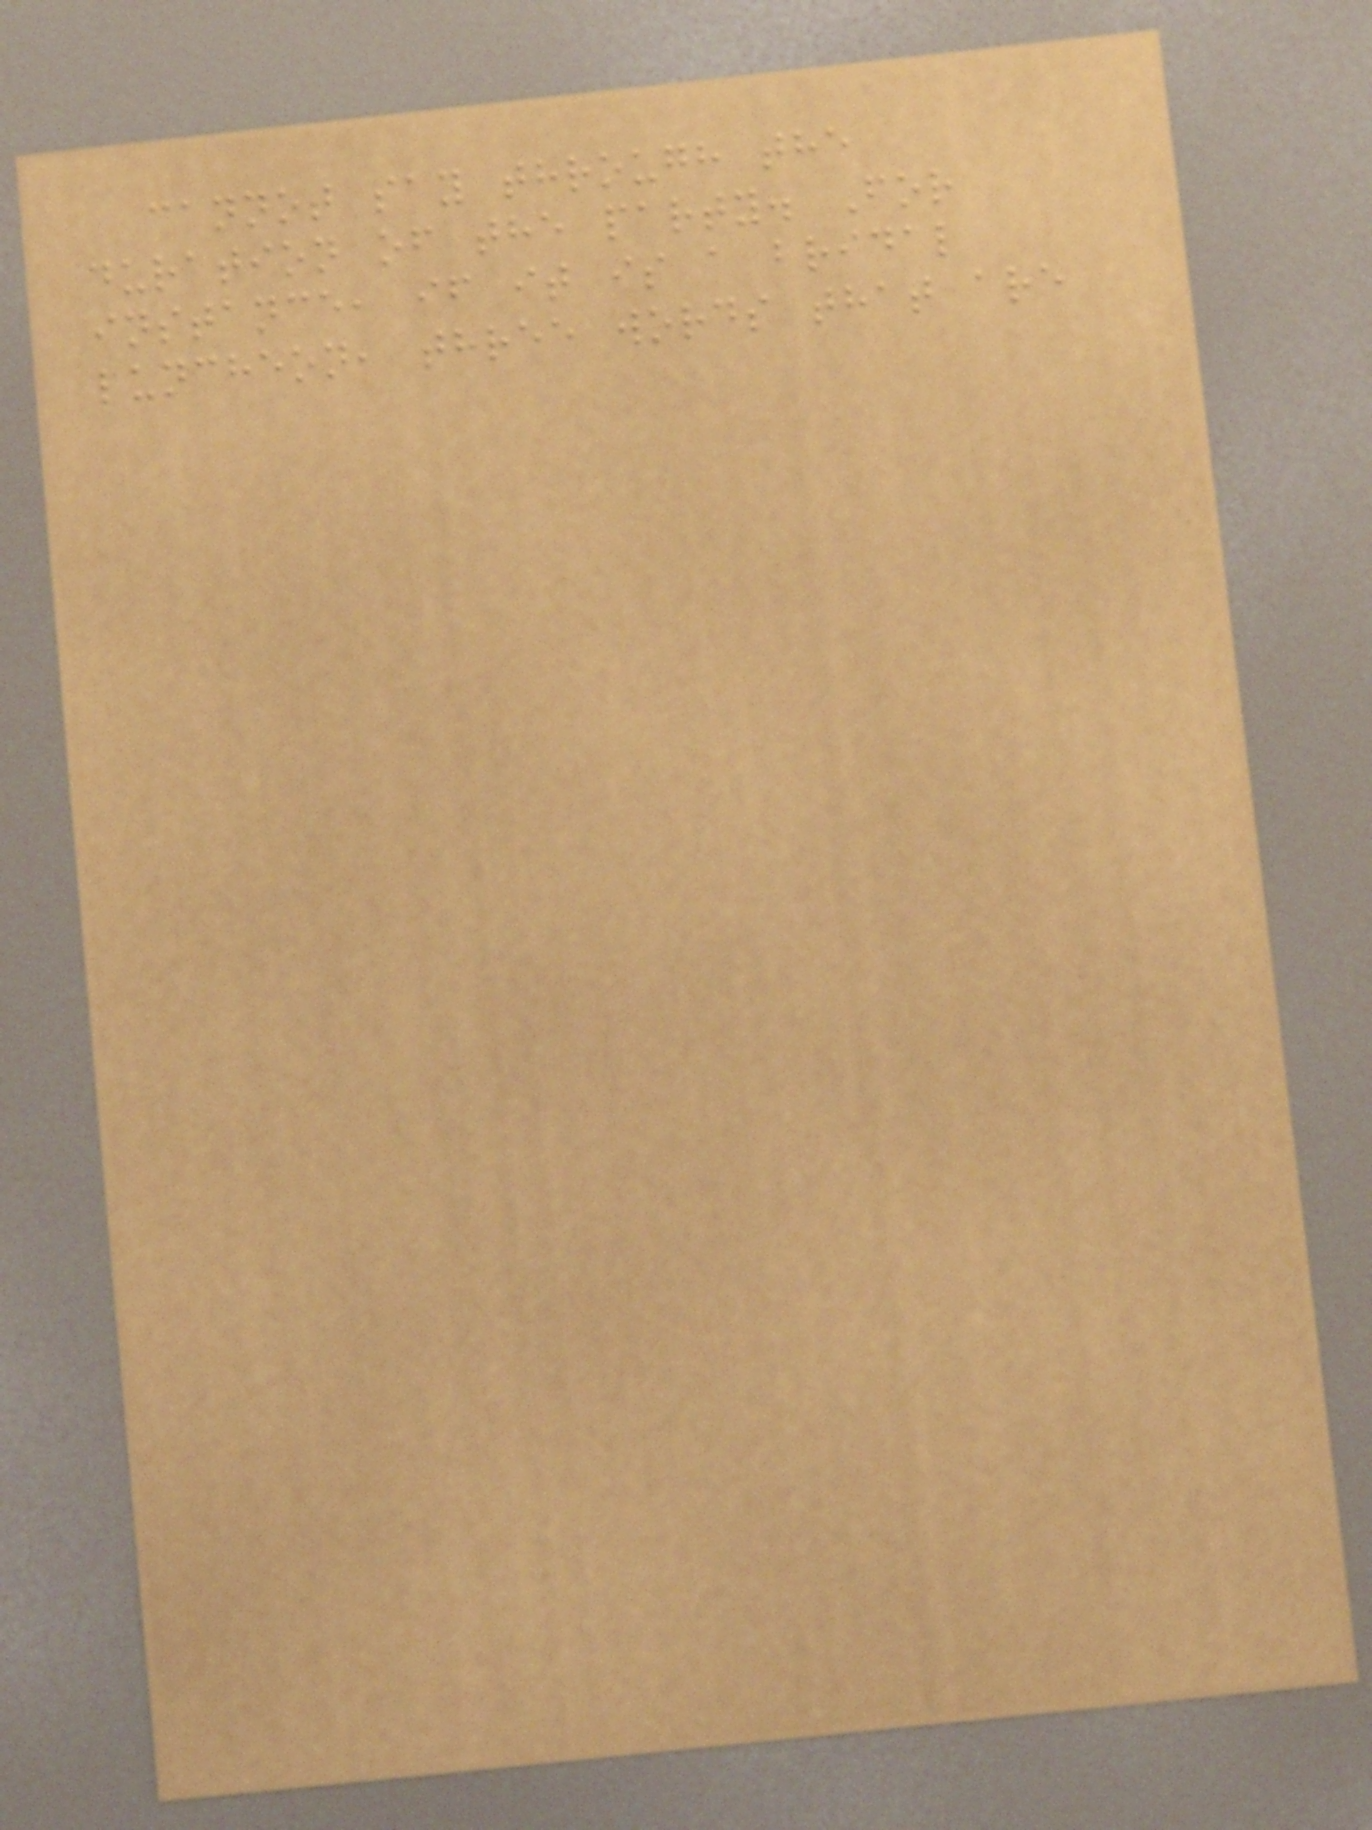cannot say through the
duration of the party. For
instance, if it is a bridal
luncheon, three words that are
